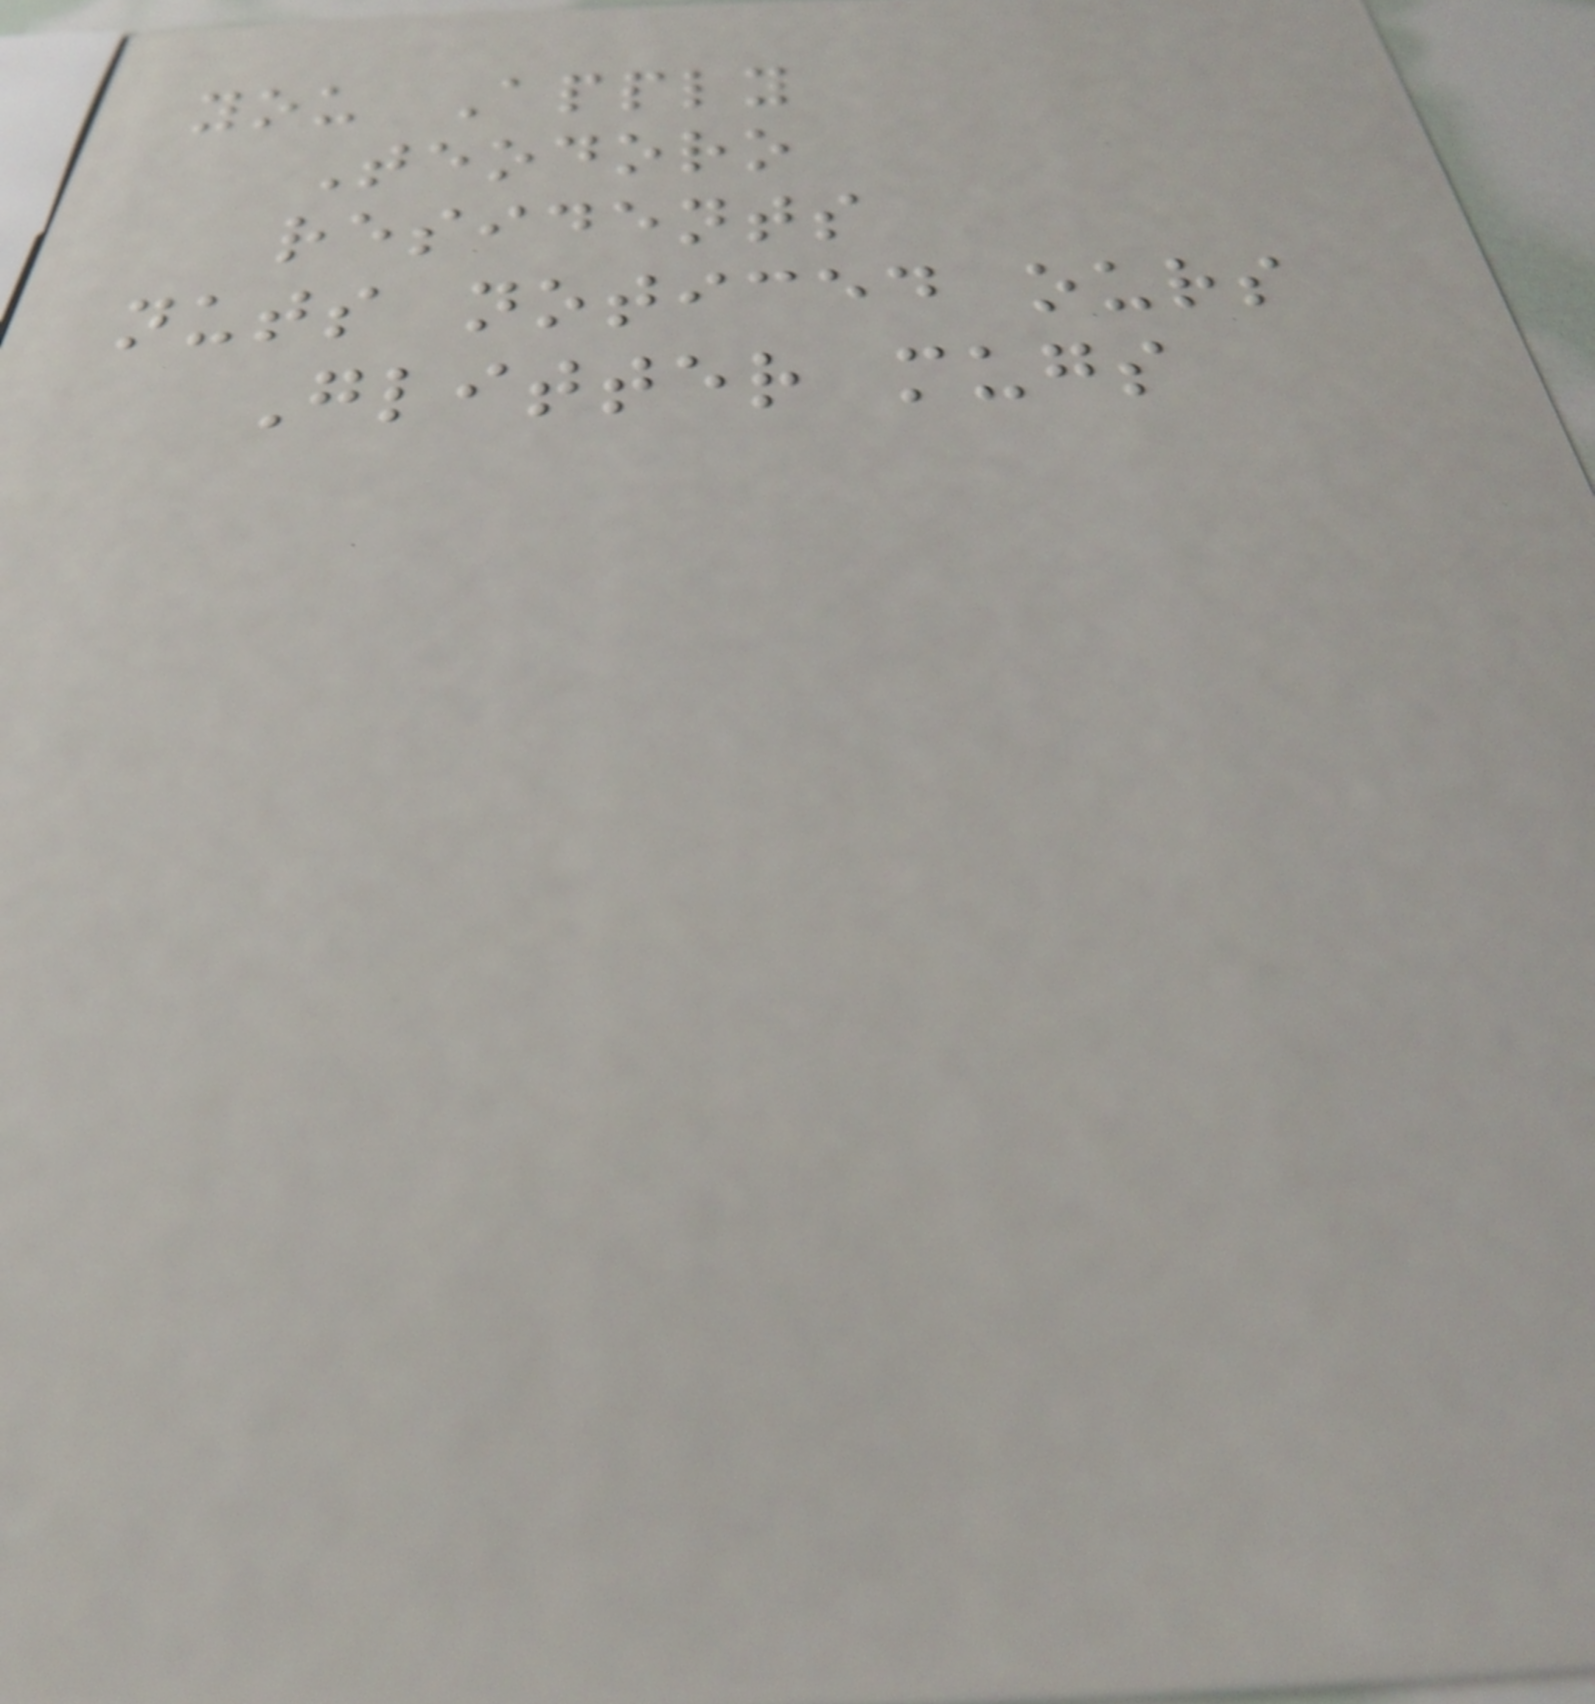you Apply
Teodoro
residents
nuts noticed ours
Glitter mugs
